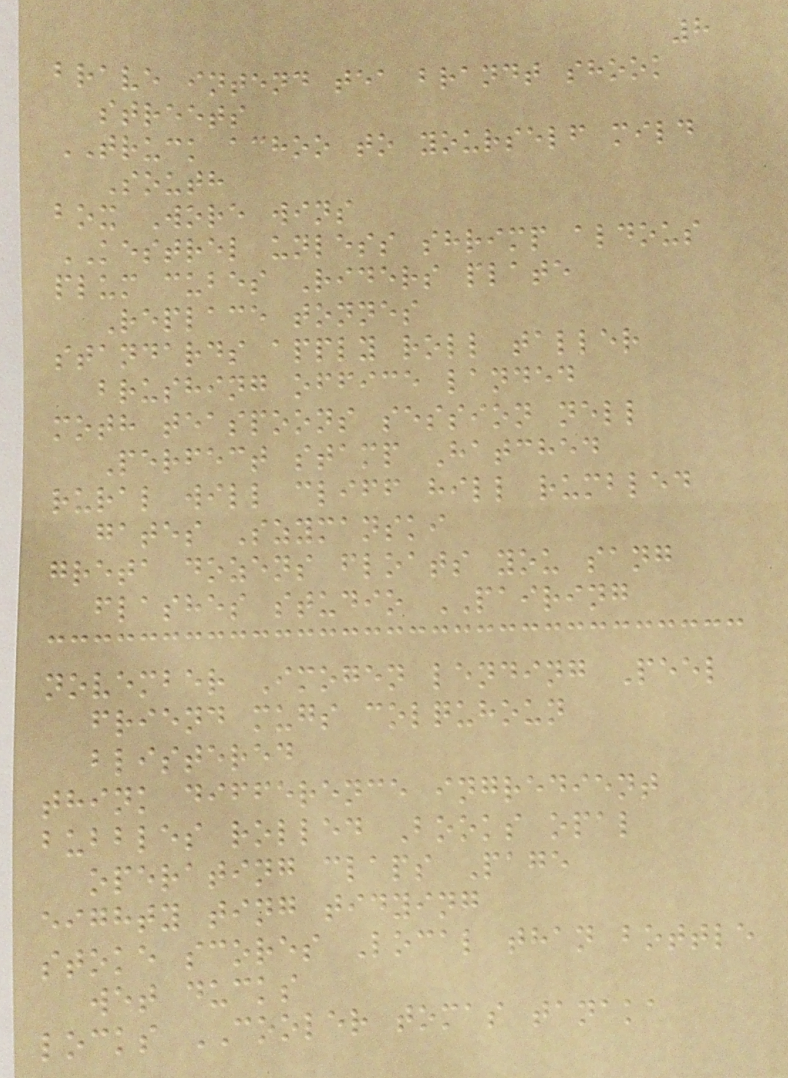8
brave intend tea brandt shook
streets
TRUCK achoo to yourself mild
South
box Wore wins
KESTREL unless shrimp aldous
plum cubes Riders plate
Replace tonnes
standards apply roll taller
brushing office landed
moth teaspoons session nell
Perfect stamp Hatched
rural will cliff hill rumbled
gates Szymanski
greta dozens floats you sang
flashes studio PAIRING
november Imogen lending Peel
friend mugs colquhoun
blistered
think difference ingredient
bubbles rolled Books opal
operating claps Page
eighty ting tidying
stoke scores Local than bottle
wet ducks
locks COOLER tomas tanaka
